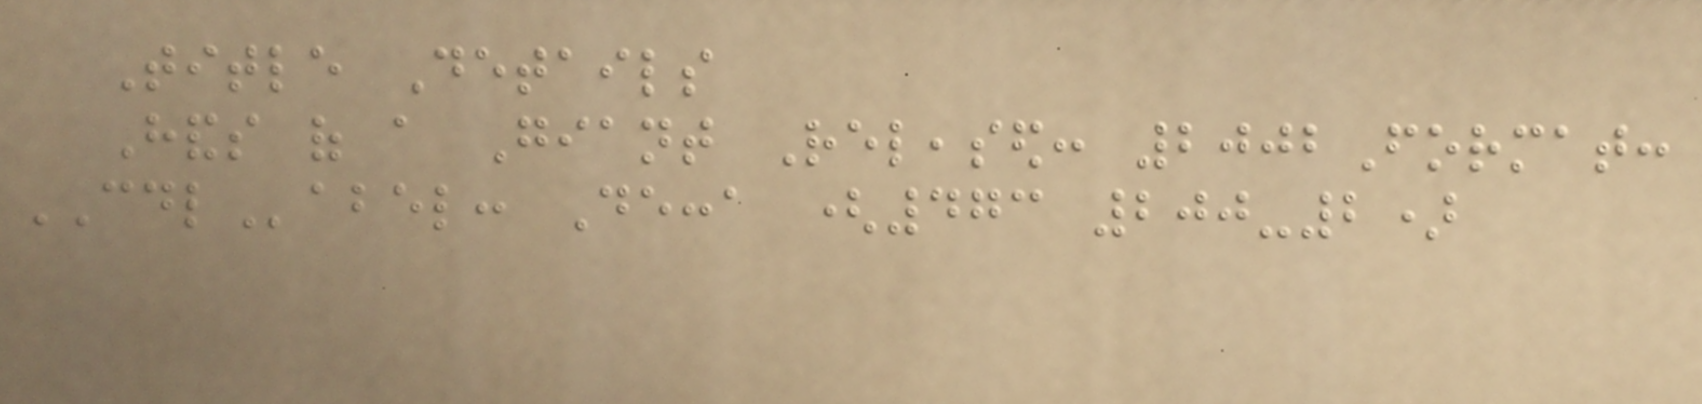Title Details
Hands of a Giant Released: 2002Format:
CDLabel: Decca (473 200-2)
